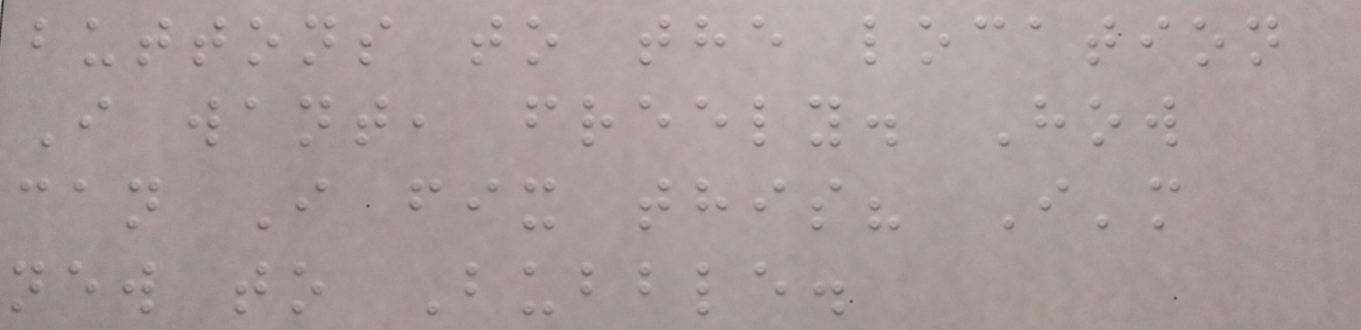buttons to the location
I want, freely. How
can I fix this? I'm
new to Bubble.
